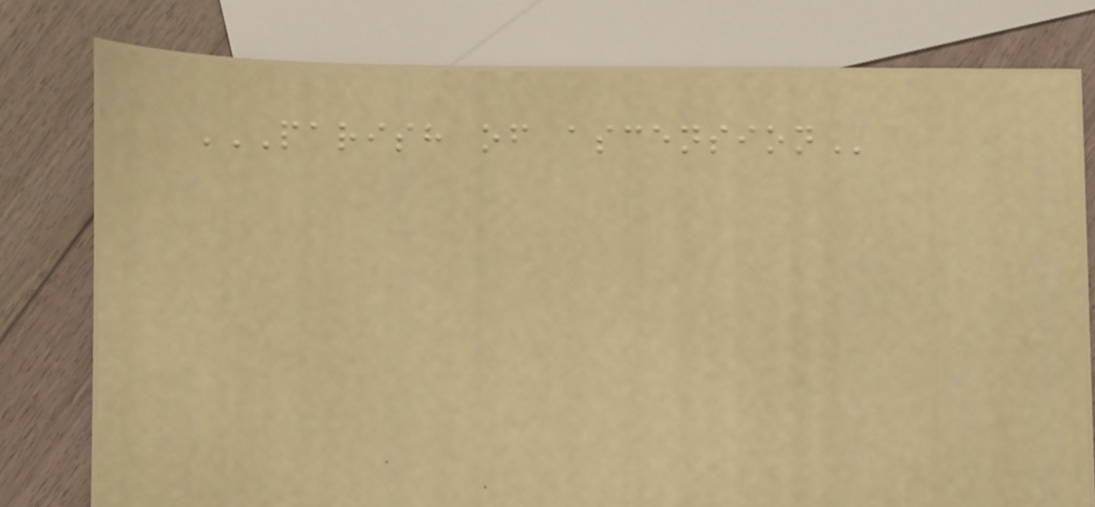PARISH OF ASCENSION
